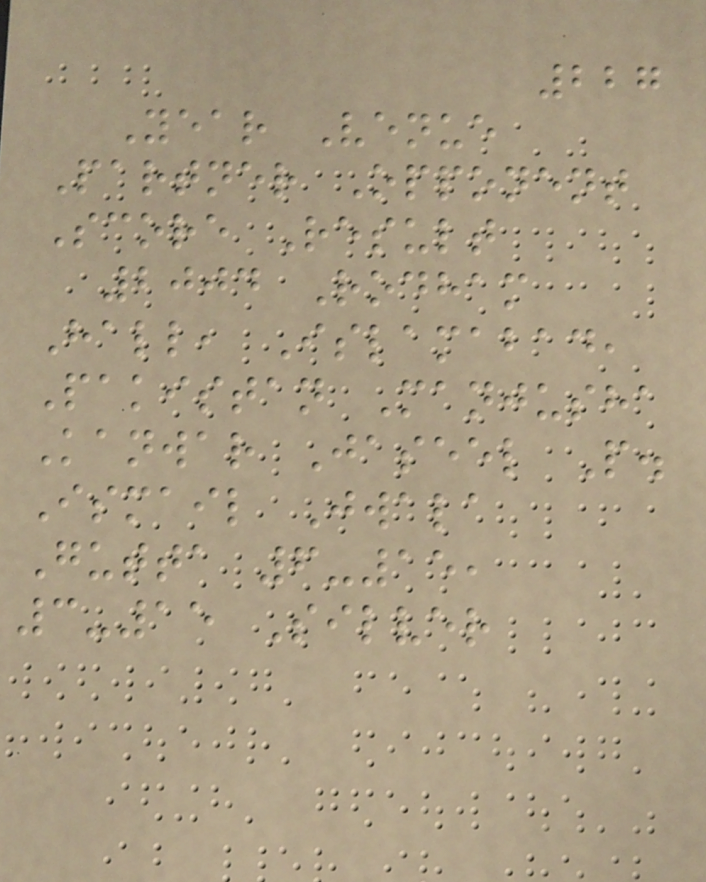227
Year Venue
Partner Opponent
Score Result
2004 Rodham
Hall, Islamabad,
Pakistan Manjusha
Kanwar Jaseel P.
Ismail Jwala
Gutta 6-15,
3-15 Silver
